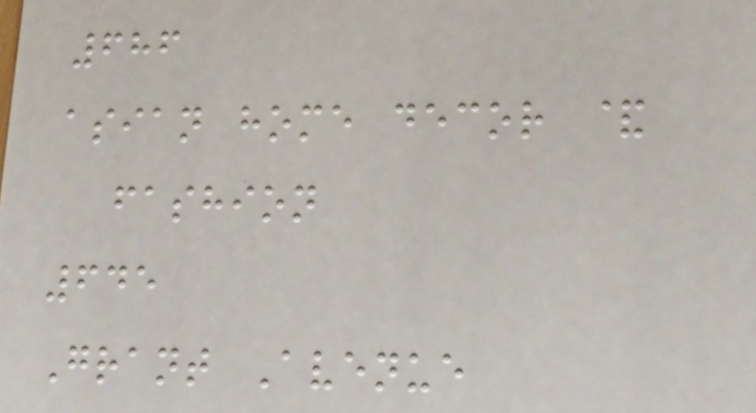686
asian home decor &
fashion
645
Grant Avenue
